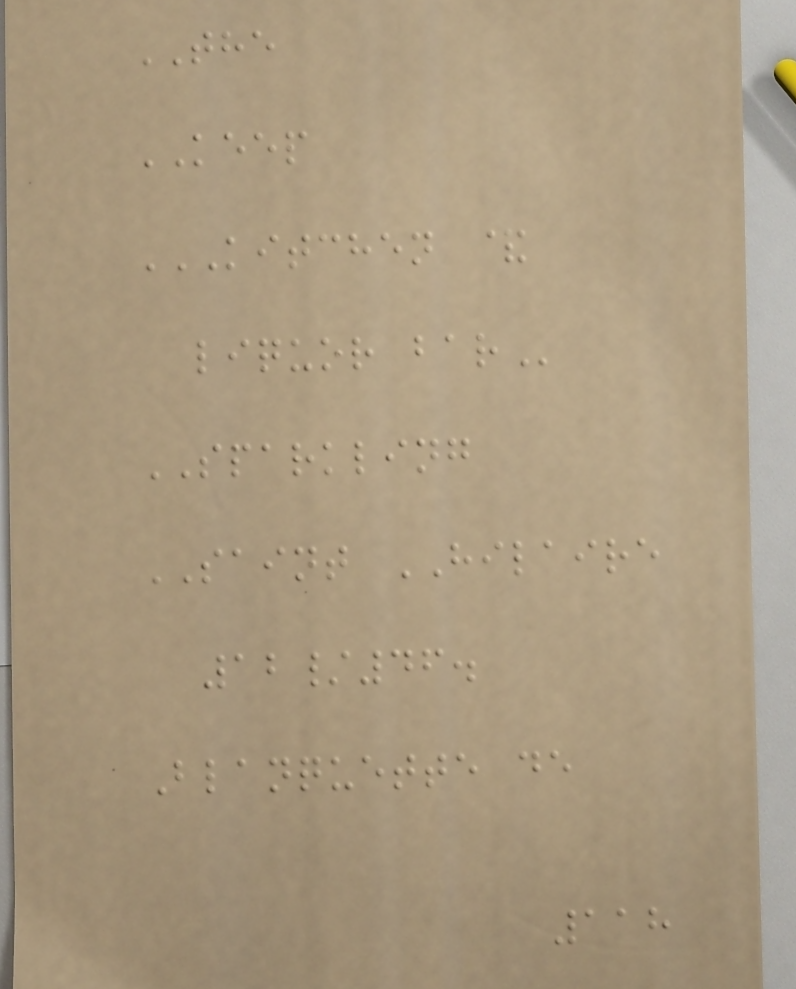THE
KEEP
KITCHEN &
LIQUOR BAR
SPARKLING
SAINT HILAIRE
12/46.
Blanquette de
118
